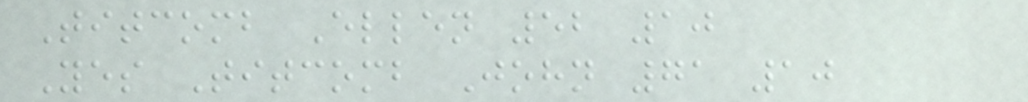Titcomb Ellen 52 10
Yes Titcomb John 71 10
